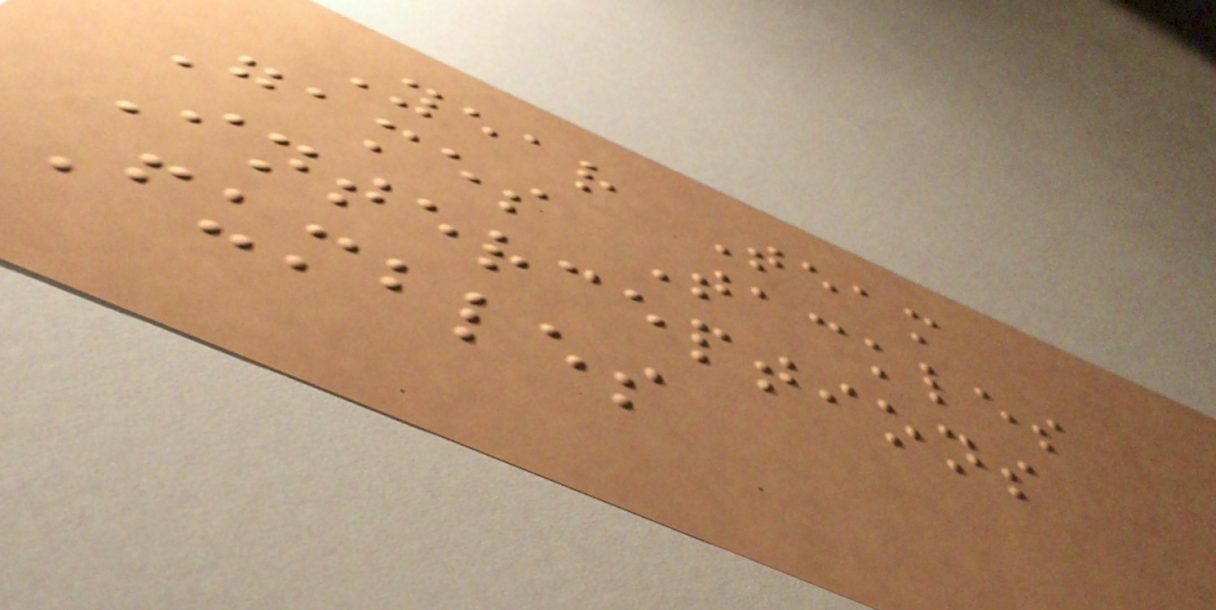Year Team
Games Tackles
Interceptions
Fumbles
